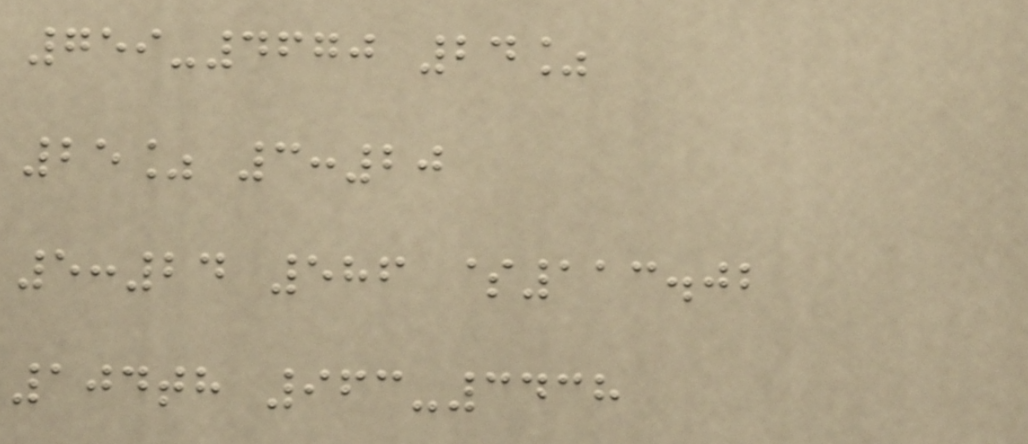759-4670 24%
25% 3:20
5:24 586 $113.02
104th 963-3438
